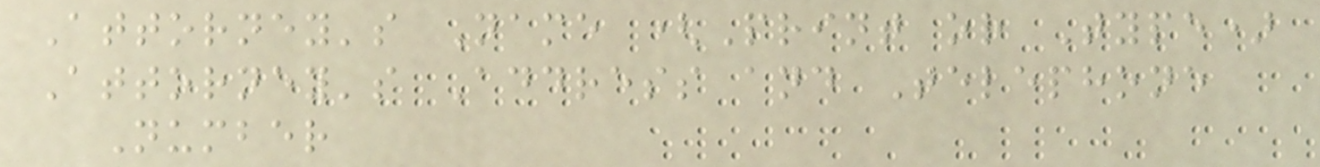Attorney's Name (Print or Type)
Attorney's Address and Telephone
Number
